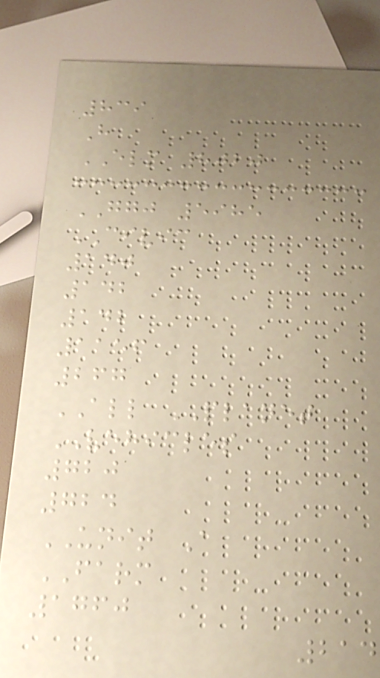839
H
ELM 8020
GGJ 5985
CIVIC
140
142
142
1156
267
ALL PLANET
VEHICLES
720
724
UNIT A
FARM
1760
214
